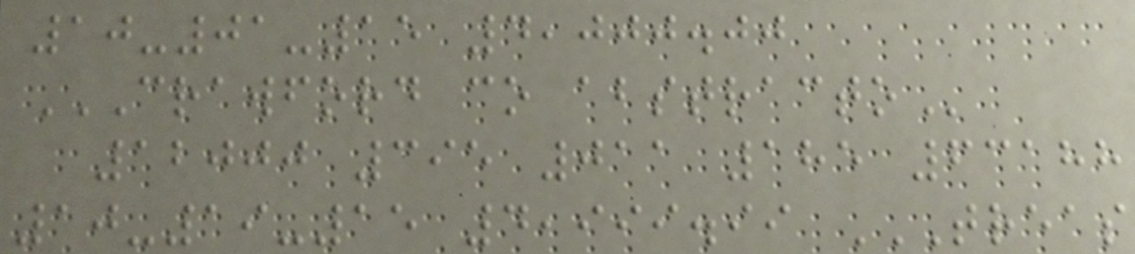10-01-15 4,000.00
CRAWFORD CO ABSTRACTO
12000 395 011 185 63188
10-19-15 4,999.99 TREAS
